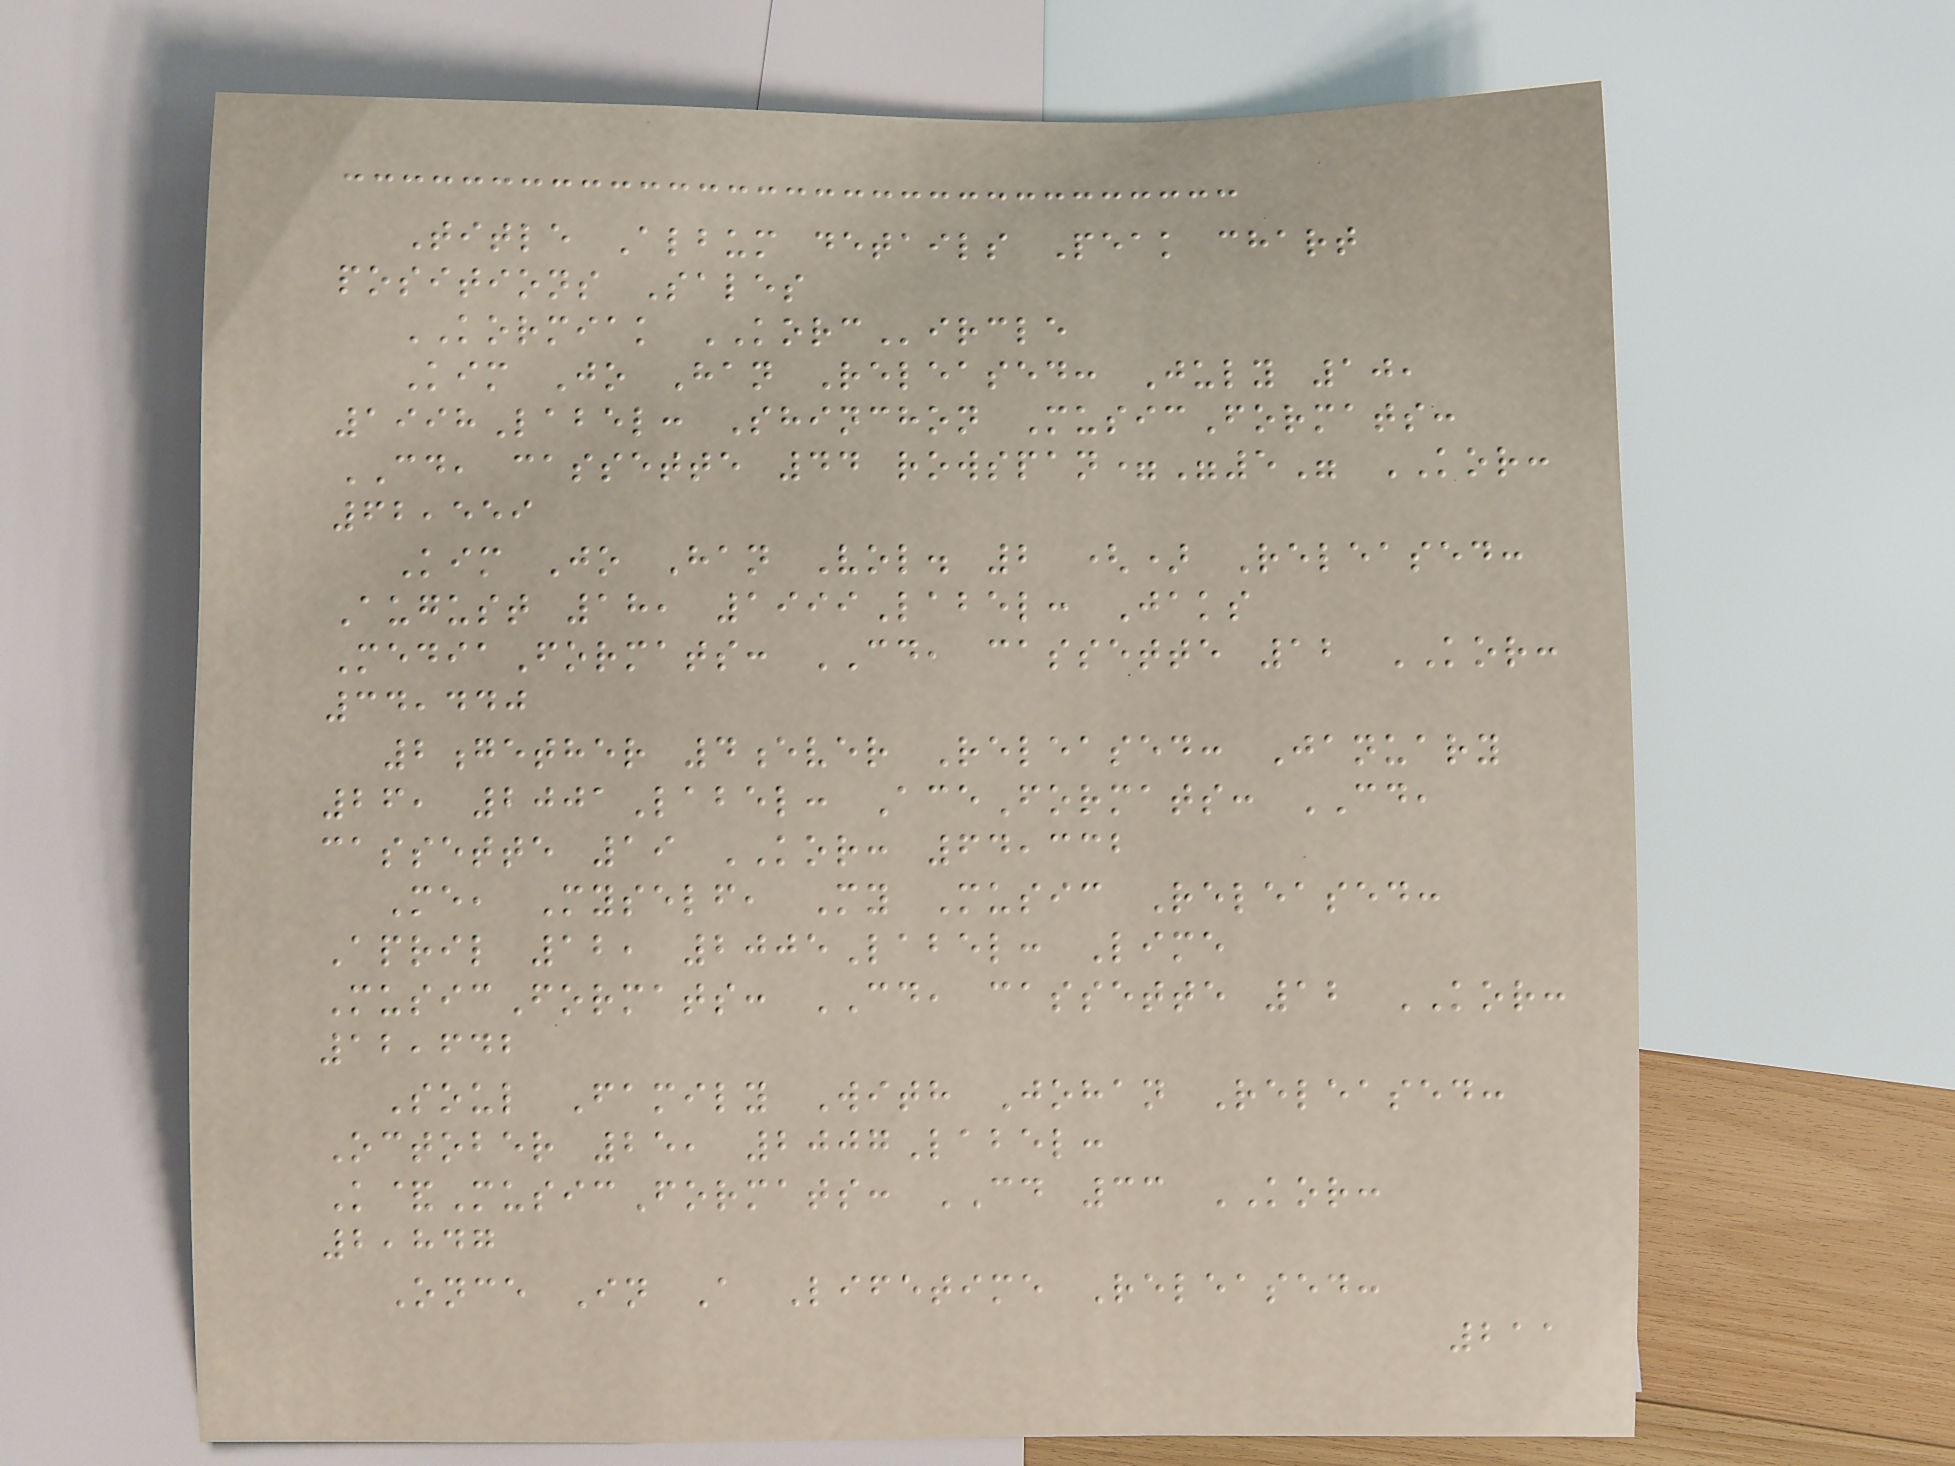Title Album details Peak chart
positions Sales
KORMIAK KORCircle
Kim Jo Han Released: July 10,
1998Label: Shinchon MusicFormats:
CD, cassette 44 rowspan="5" KOR:
62,559
Kim Jo Han Vol. 2 () Released:
August 18, 1999Label: Jaks
MediaFormats: CD, cassette 12 KOR:
34,440
2gether 4ever Released: January
26, 2001Label: AceFormats: CD,
cassette 19 KOR: 64,332
Me, Myself, My Music Released:
April 12, 2005Label: Lime
MusicFormats: CD, cassette 12 KOR:
12,642
Soul Family With Johan Released:
October 25, 2007Label:
K&MusicFormats: CD 33 KOR:
2,847
Once In A Lifetime Released:
211
